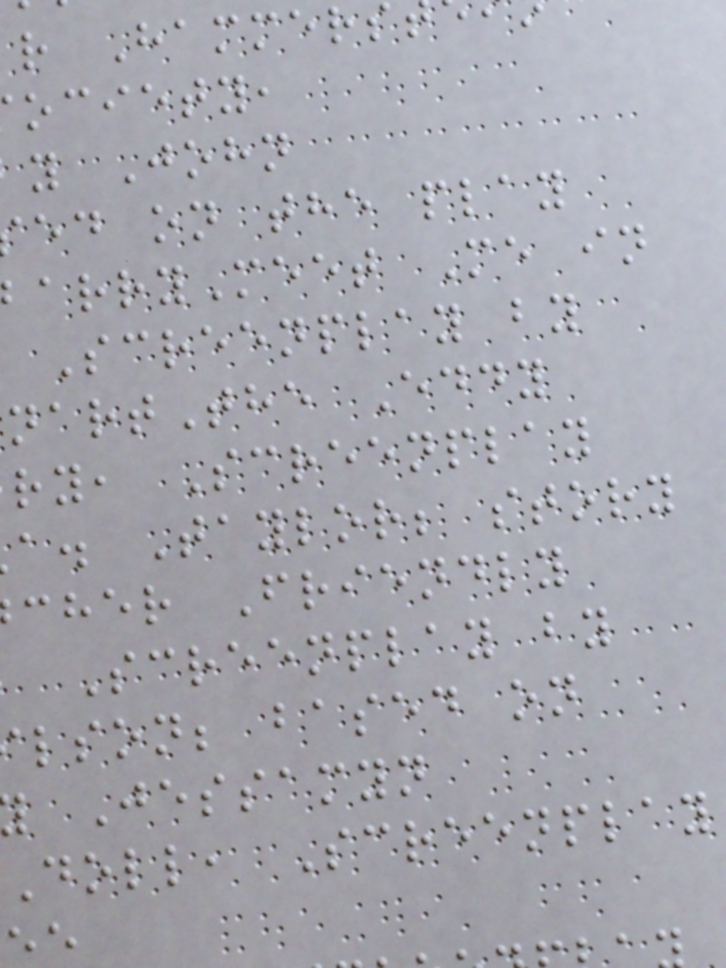r Hammers
ociety,
y John
ed on the play
arryMeet Me in
Screenplay by
nartThe Eddy
ry, Screenplay
a. Taylor; story
cher Friendly
Screenplay by
lson; based on
Jessamyn
Doll, Screenplay
